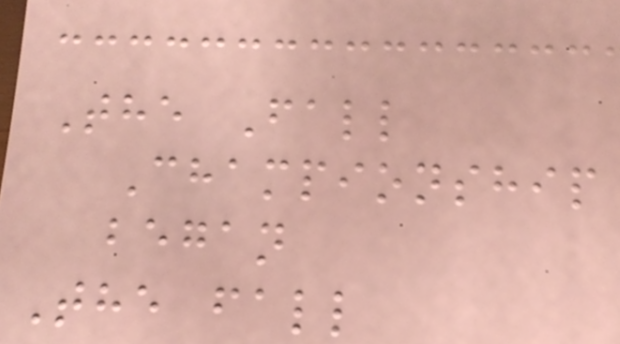The Fall
Championship
began
The fall
